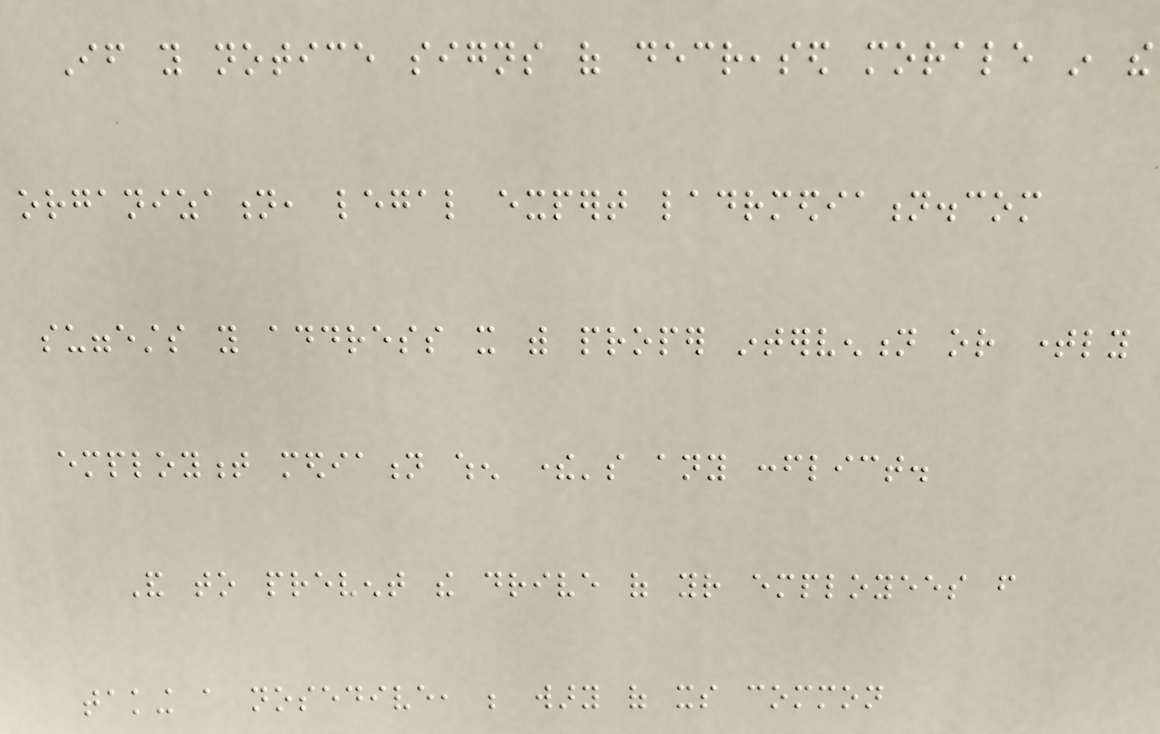If you notice signs of decreased morale in the
organization, legal expert ladrmediation.com
suggests you address it with proper intervention or timely
employment mediation when there's any conflict.
And to prevent the drive of your employees from
taking a nosedive, be wary of its common
